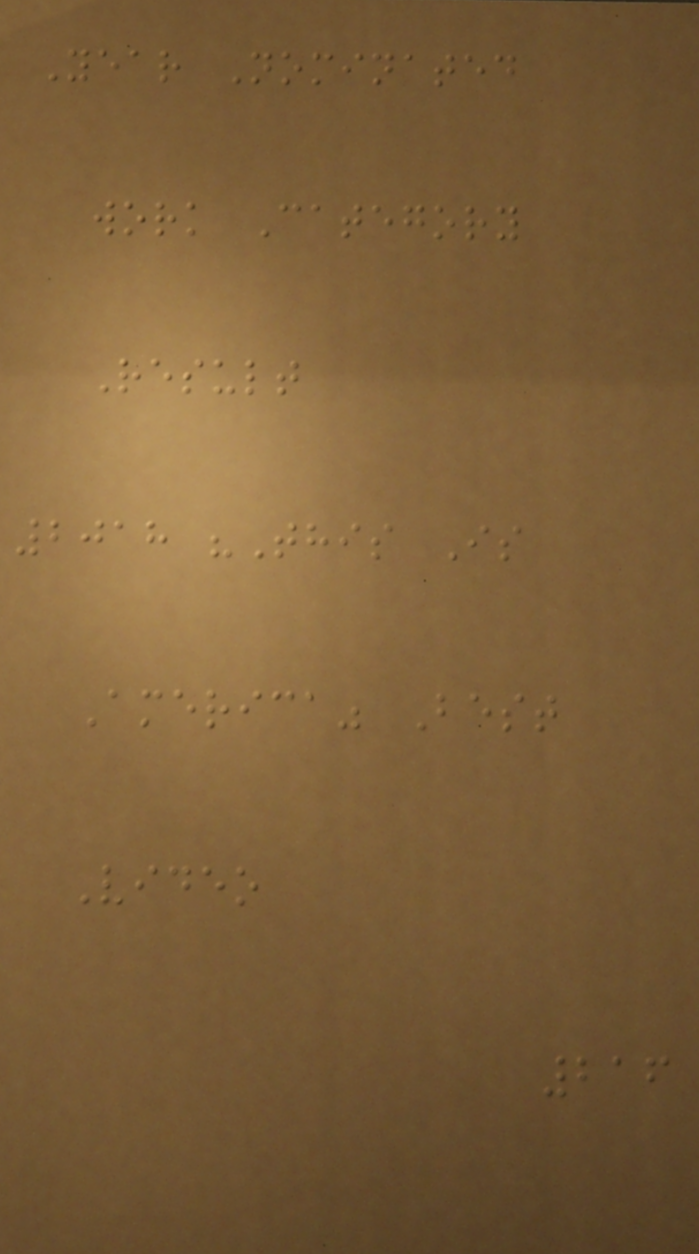Year Nominated
work Category
Result
2018 "This Is
America" Best
Video
216
